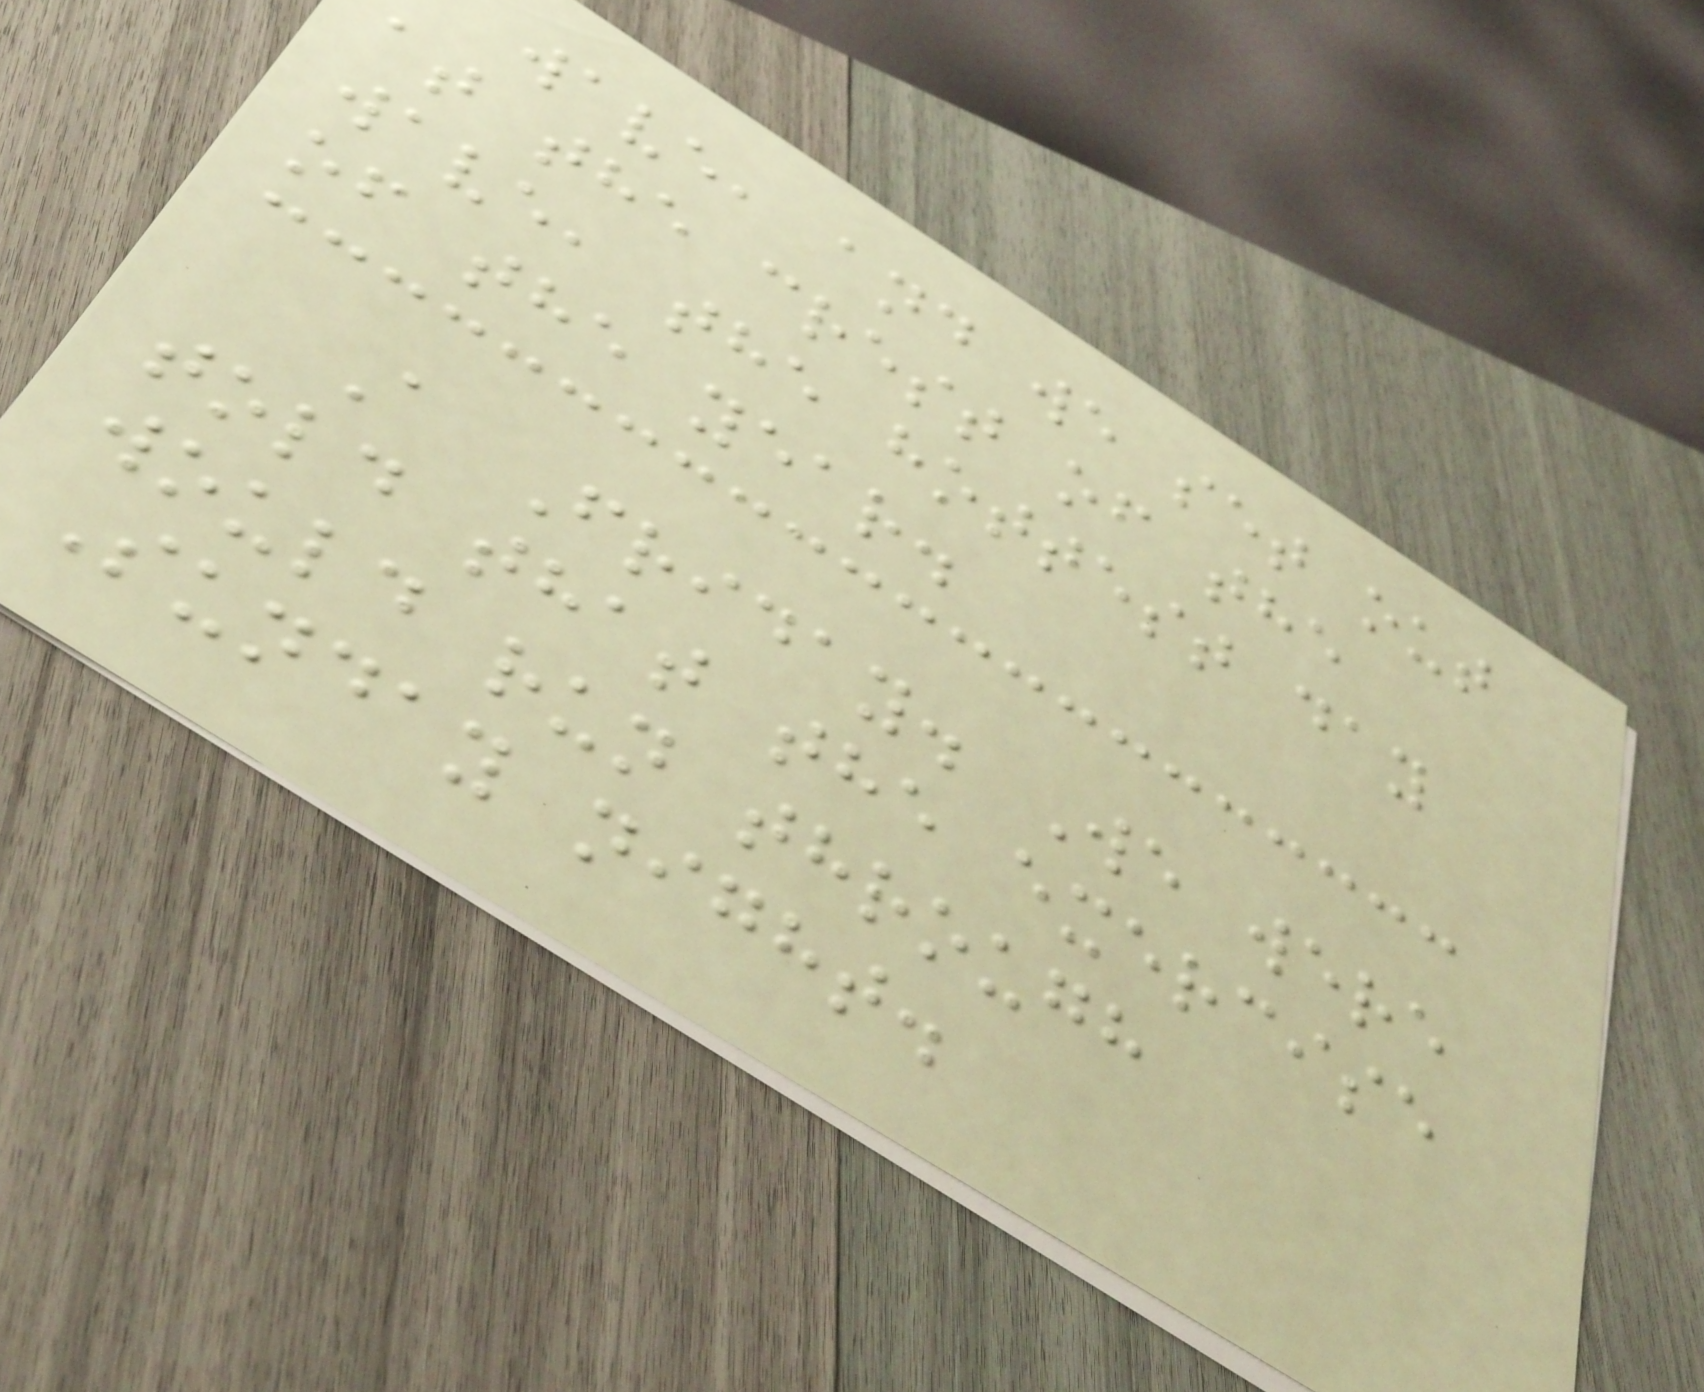wave, and we set out
at the crest of the
wave, the hottest day
of the year.
A Friday. We were
told that the exercise
would run through
Sunday night.
